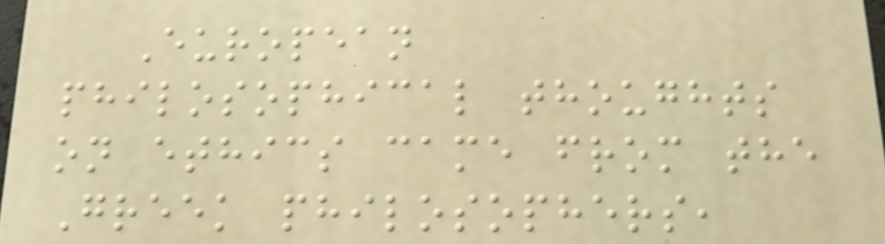European
philosophical thoughts
on ethics came from the
Greek philosophers,
